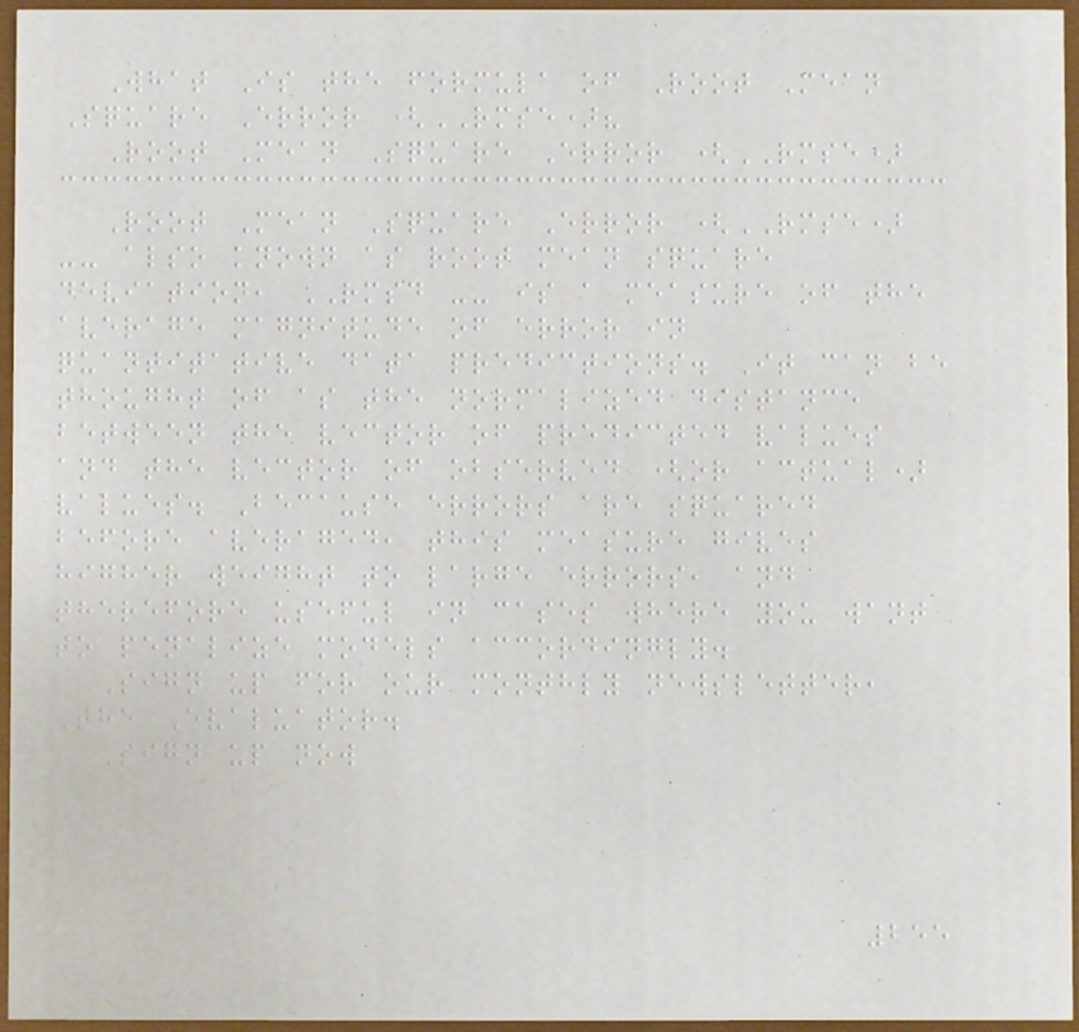What Is the formula of Root Mean
Square Error (RMSE)?
Root Mean Square Error (RMSE)
Root Mean Square Error (RMSE)
-- also known as root mean square
deviation, RMSD -- is a measure of the
average magnitude of error in
quantitative data predictions. It can be
thought of as the normalized distance
between the vector of predicted values
and the vector of observed (or actual)
values. Because errors are squared
before averaged, this measure gives
higher weight to large errors, and
therefore useful in cases where you want
to penalize models accordingly.
Sign up for our monthly newsletter,
The Evaluator.
Sign up now
255
